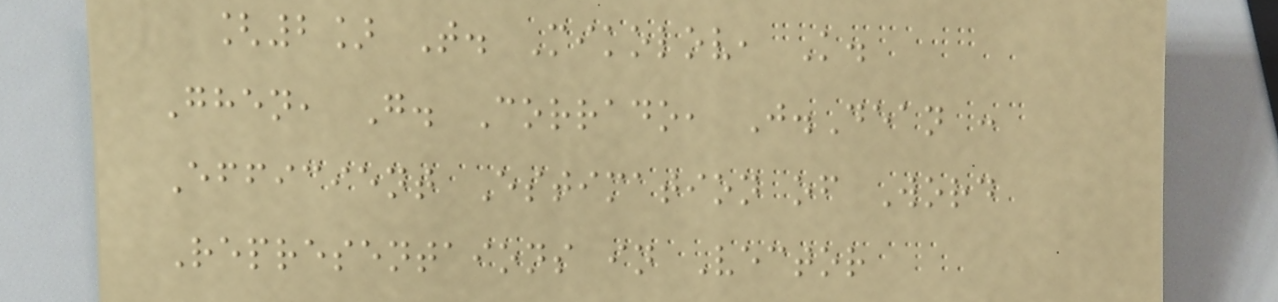[2] T. Mikolov, K.
Ghen, G. Corrado, J.Dean :
Efficient Estimation of Word
Representaions in Vector
